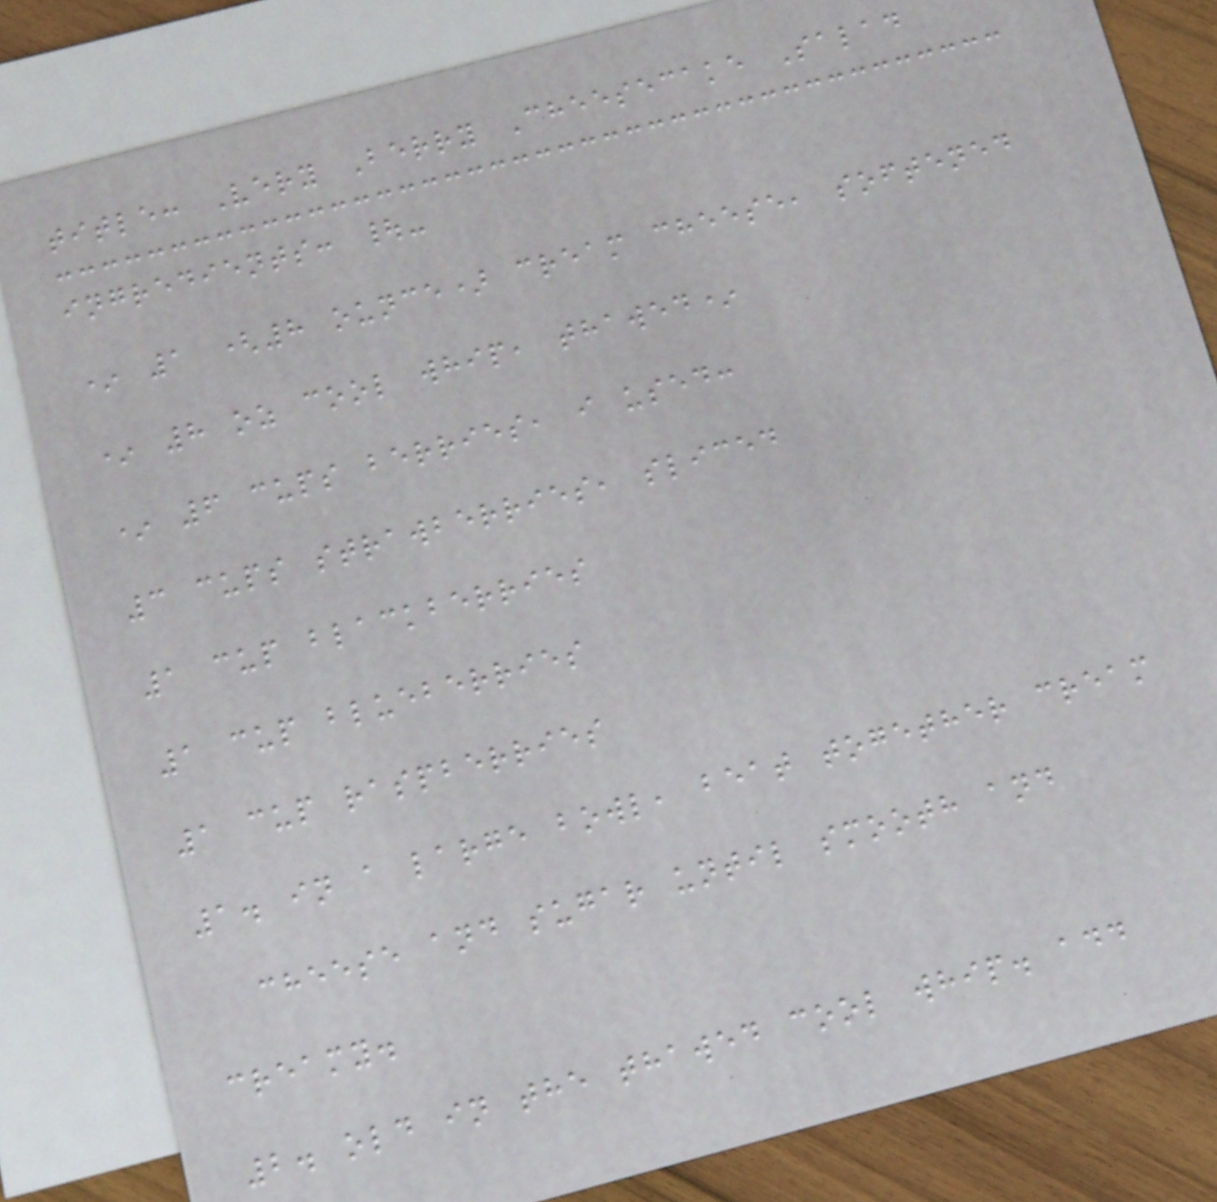title: Very Berry Cheesecake Salad
ingredients: |-
* 1 (8 ounce) cream cheese, softened
* 8 oz cool whip, thawed*
* 6 cups berries, i used:
3 cups strawberries, sliced
1 cup blackberries
1 cup blueberries
1 cup raspberries
1. in a large bowl, beat together cream
cheese and sugar until smooth and
creamy.
2. old in the thawed cool whip. add
